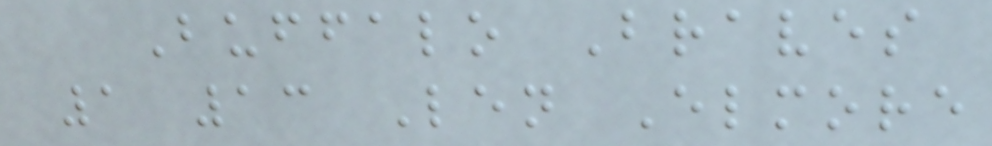Buffalo Braves
1 13 Len Elmore
